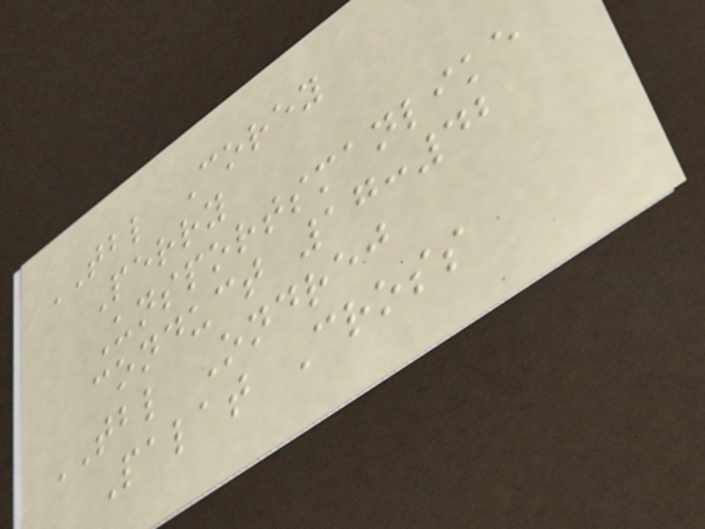TBL Corey
Perry
Unsportsmanlike
conduct 17:42
TBL Ondrej
Palat Cross
